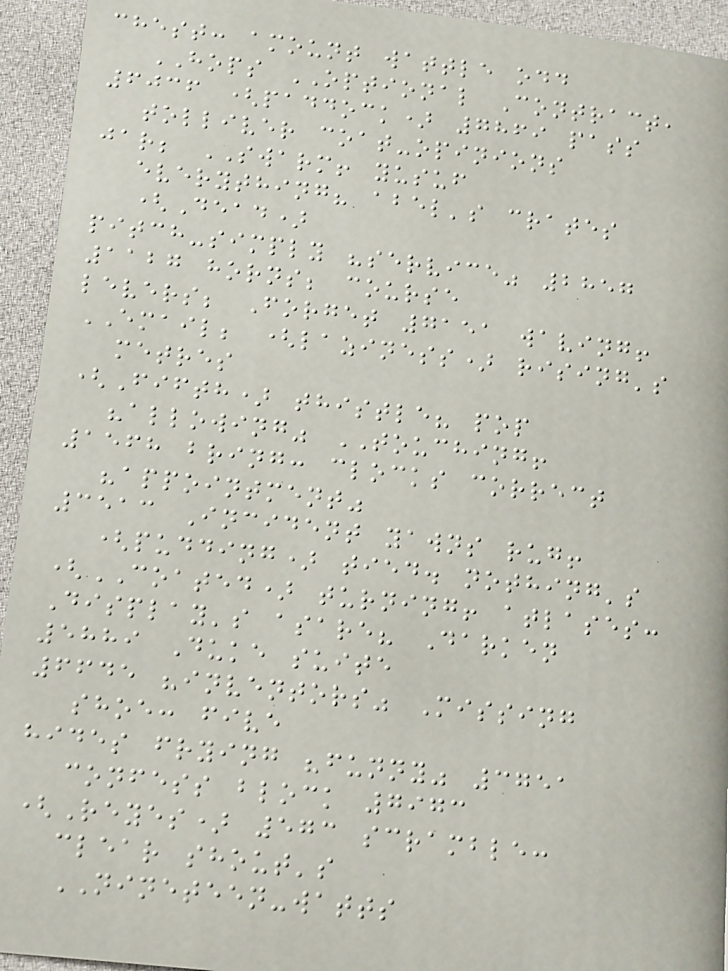chest: amount wattle odd
HOPS OPTIONAL Contract,
6036 (paddock) 7869 pass
tolliver coat-opinions
jar; SWARM! yusuf
everything? abel's crates
(Dead)
pitch-simply "service" 2857
1127 horns; course
levers; Forget 7151 waving!
EMAIL; (laziness) rising's
metres
(Fifth) thistle? pop
"allowing" TOUCHING!
1568 bring: clocks correct
"appointment"
3513 Incident yawns rug!
(pudding) tied. nothing's
(COATED) turning! atlases:
Display's asare? Darken
5889 Duke suite
6645 "inventors" Missing
shoe: five
hides frying "funny" 3751
confess block 7973
(Reyes) 573 scramble:
clear shout's
NINETEEN-watts
